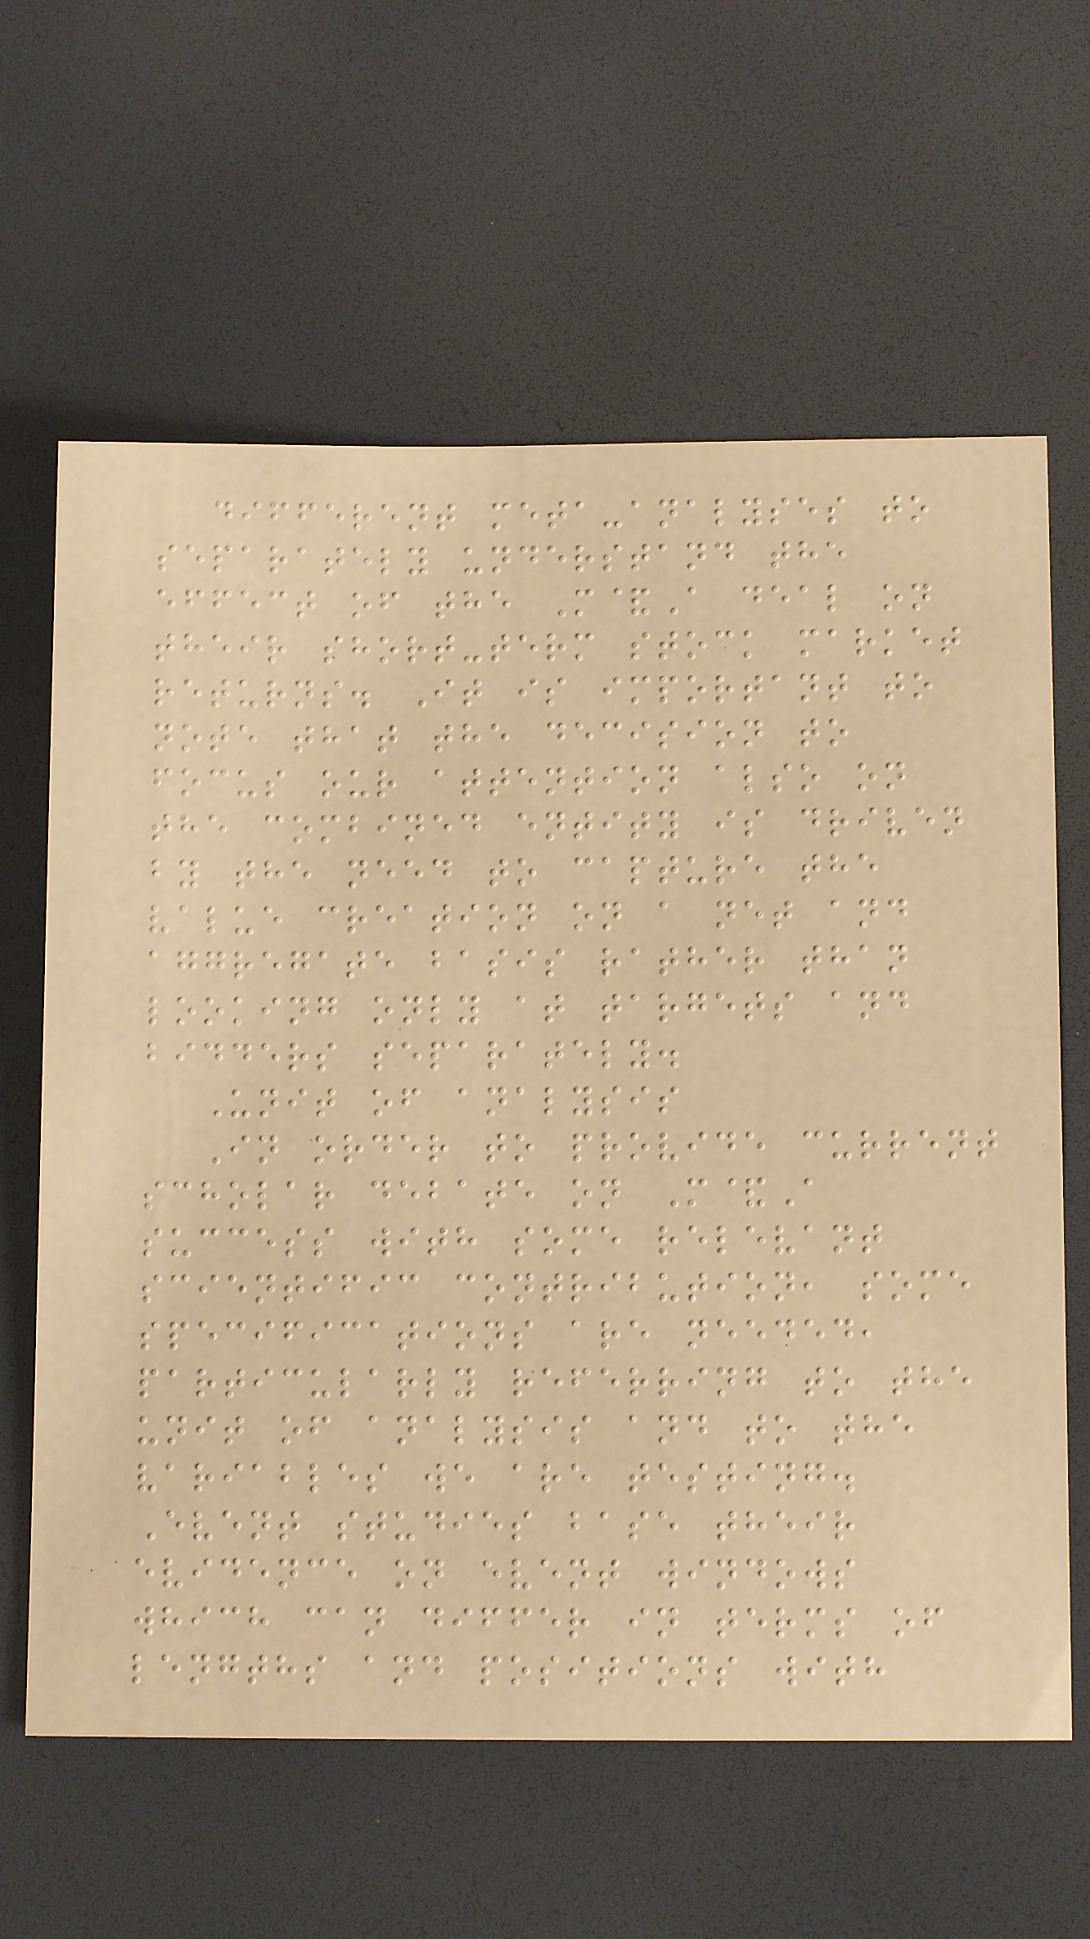different meta-analyses to
separately understand the
effect of the M&A deal on
their short-term stock market
returns. It is important to
note that the decision to
focus our attention also on
the combined entity is driven
by the need to capture the
value creation on a net and
aggregate basis rather than
looking only at targets and
bidders separately.
Unit of analysis
In order to provide current
scholar debate on M&A
success with some relevant
scientific contribution, some
specifications are needed,
particularly referring to the
unit of analysis and to the
variables we are testing.
Event studies base their
evidence on event windows
which can differ in terms of
lengths and positions with
